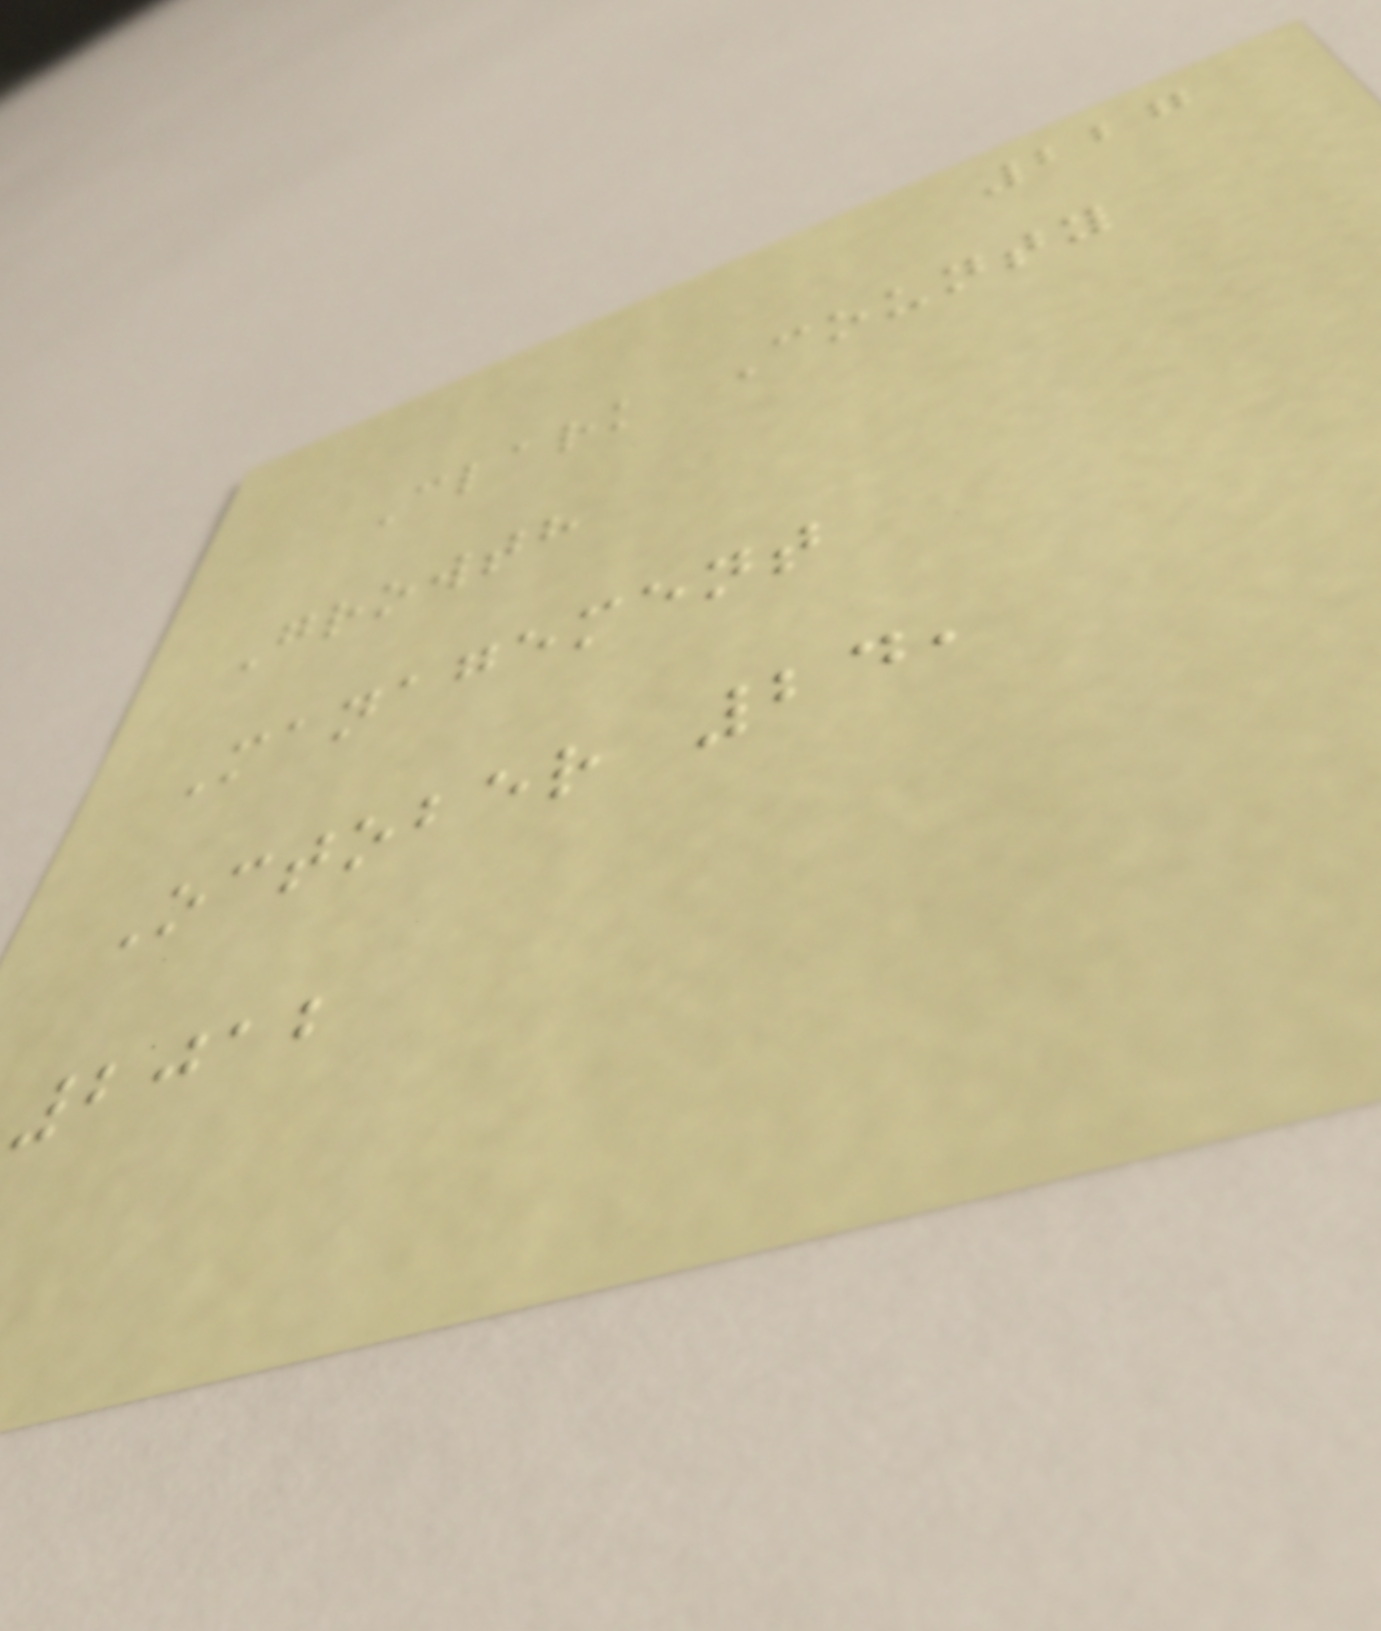227
Clark County
Growth
Management
October 24,
2012
